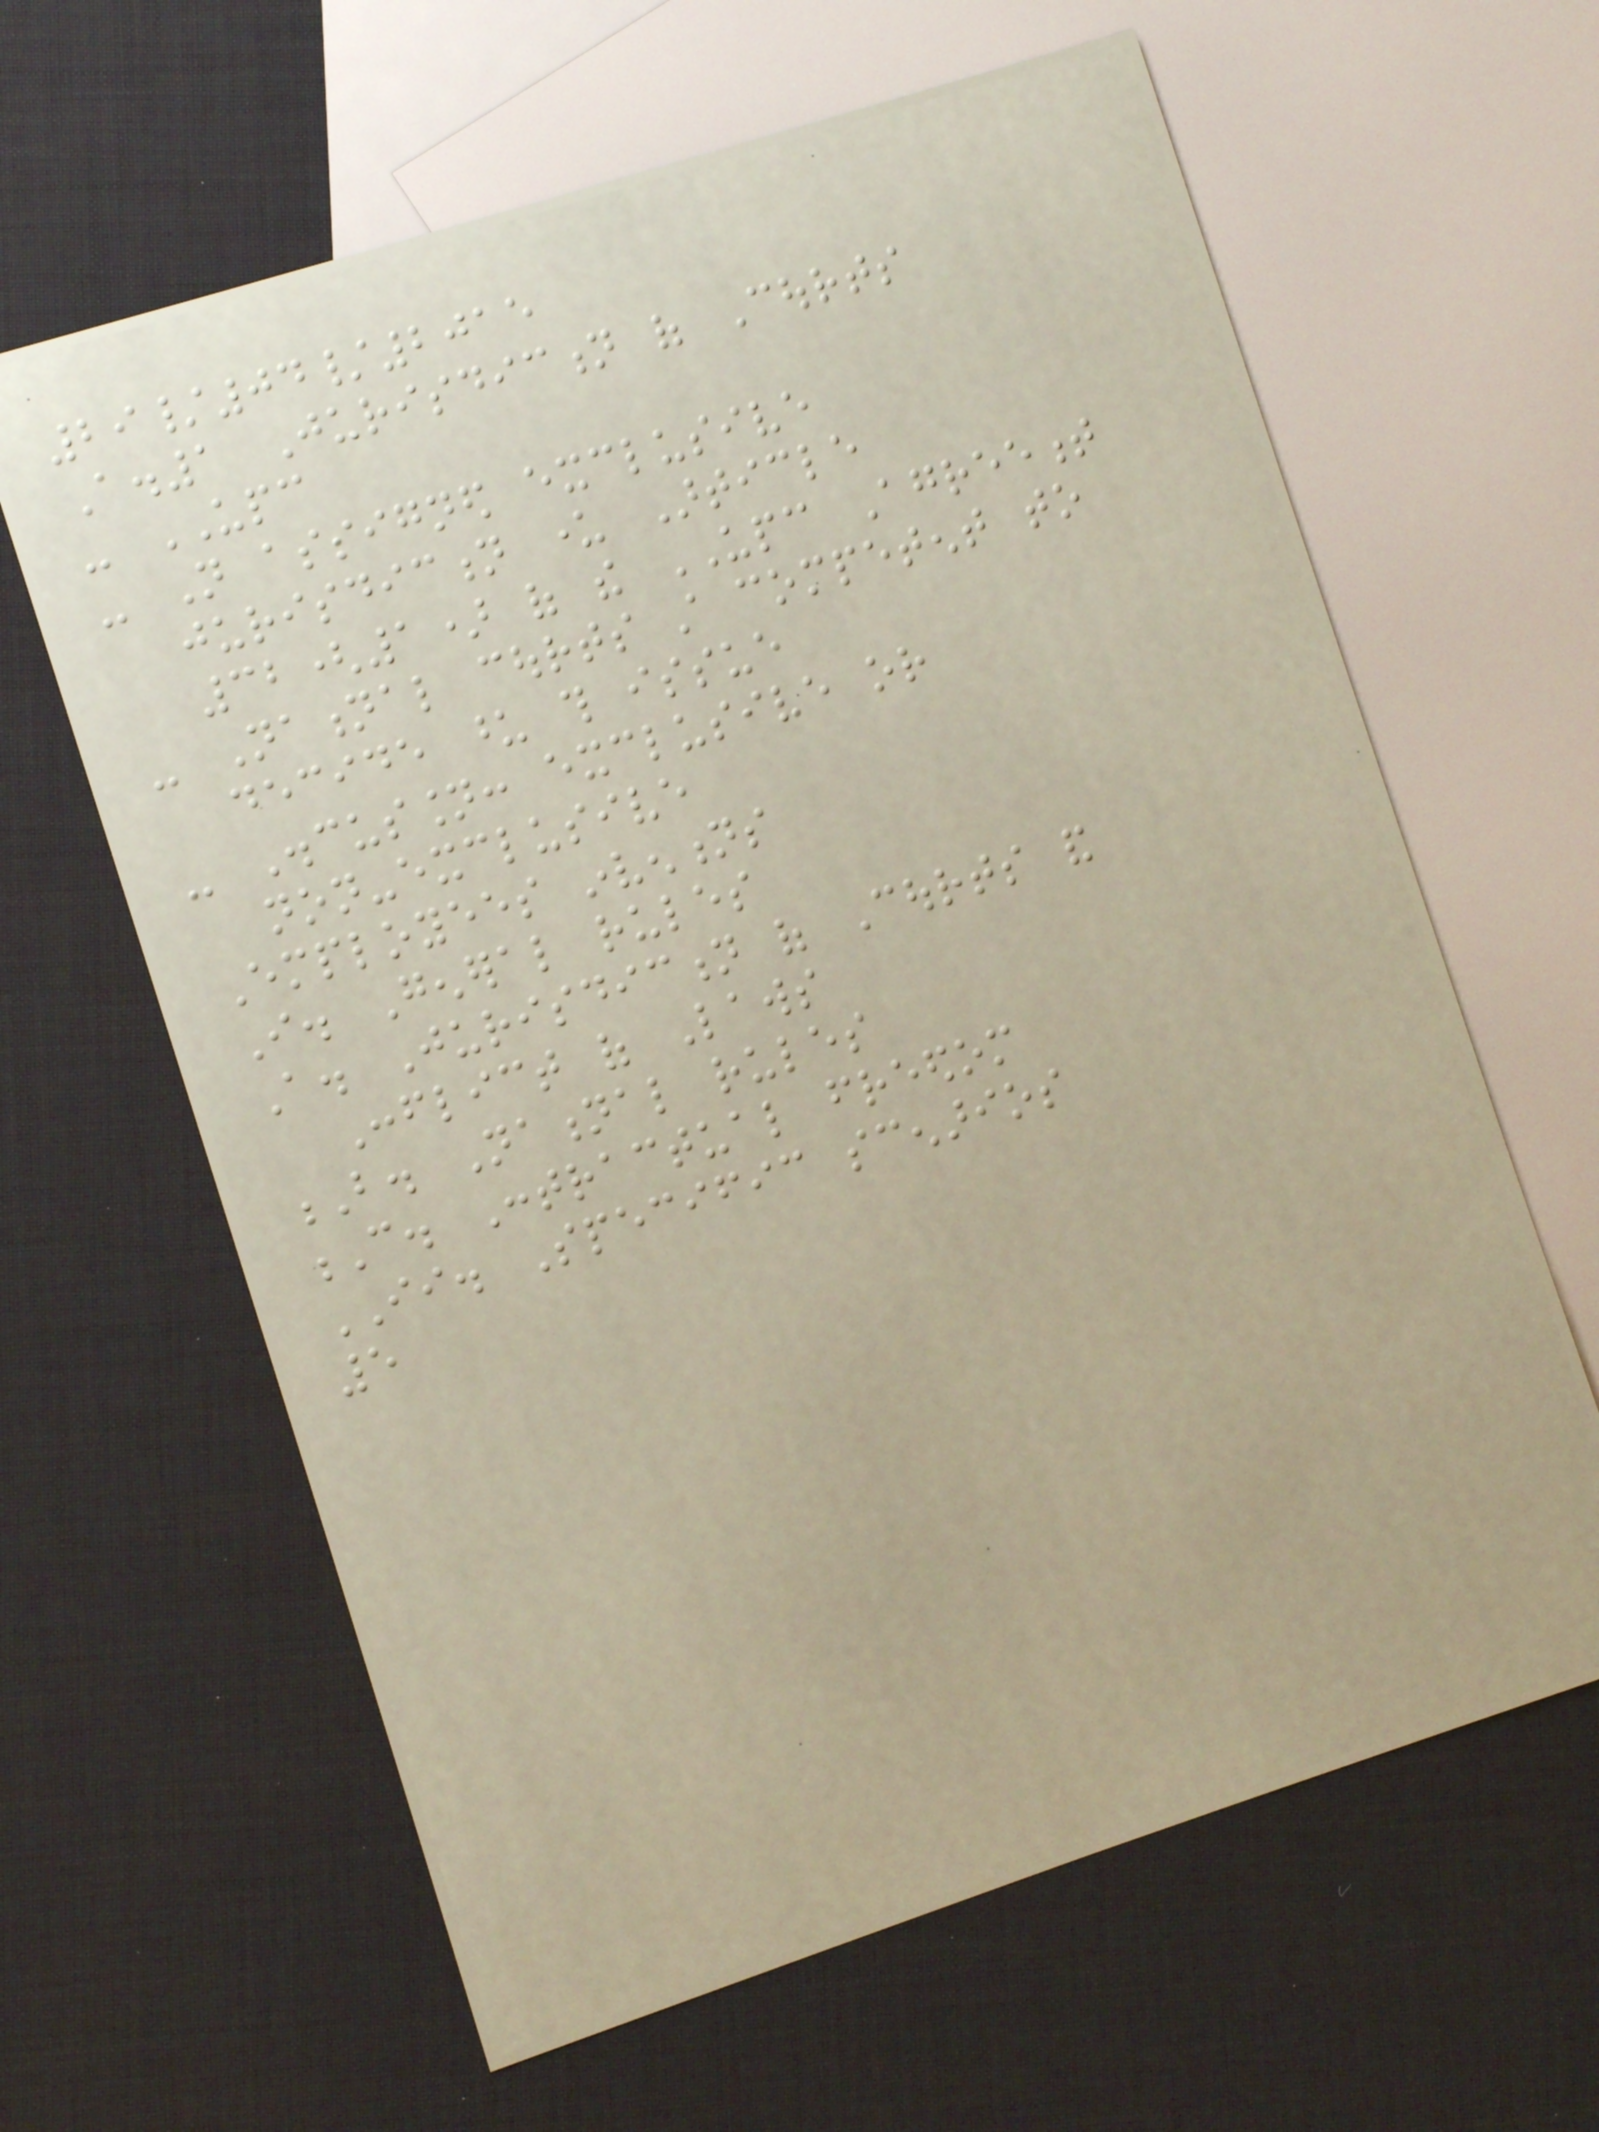29/04/2015
A.1 Jurisdiction of Courts
- UPC
- Not assigned exclusive
jurisdiction under Article
32(1) of the UPC Agreement
- National courts still competent to
decide upon this issue
- Discussion: exclusive or
non-exclusive
Employees inventions
I. General rules
A. Jurisdiction of Courts and
Conflict of Laws
B. National rules
C. Contractual freedom
II. Specific scenarios
5
